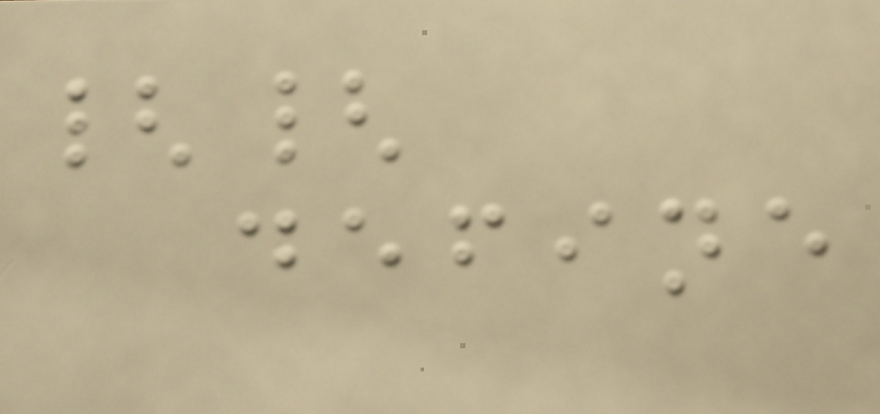{{
define
